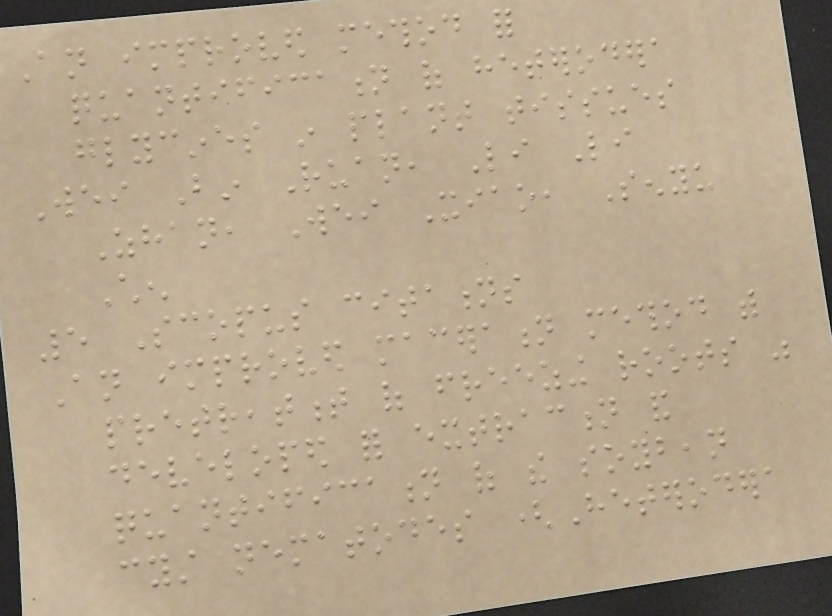An improved method for
quantification of heterodera
glycines in plant tissues
Wei Bin Ruan, Li Li
Zhan, Wei Xiao, Senyu
Chen
5 Scopus citations
An improved maceration method with
pretreatment of freezing roots was
developed for extraction and
quantification of the soybean
cyst nematodes (Heterodera
